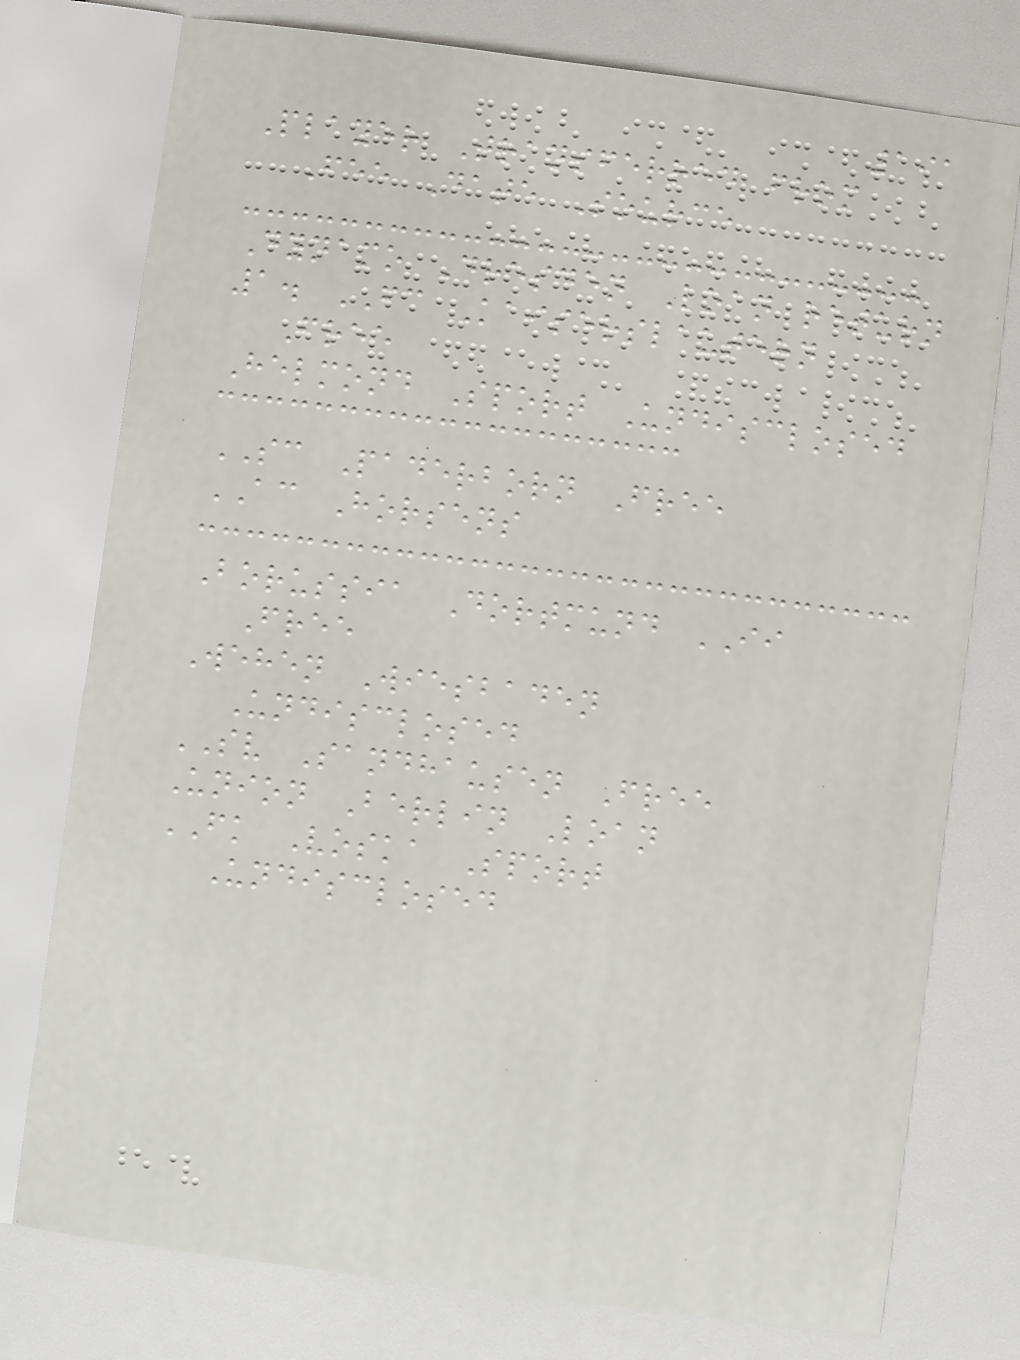191
Player Transferred from
Fee Date Source
Dynamo Dresden Loan return
1. FC Kaiserslautern
Free
Helmond Sport Undisclosed
SC Paderborn Free
AC Horsens
Borussia Dortmund II
Free
Wehen Wiesbaden
Undisclosed
SV Sandhausen Free
Union Berlin Loan
FK Voska Sport
Undisclosed
